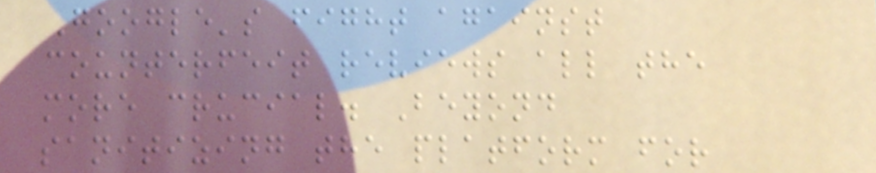Google's fight against
counterfeit reviews all the
more crucial. Beyond
sanitizing the platform for
